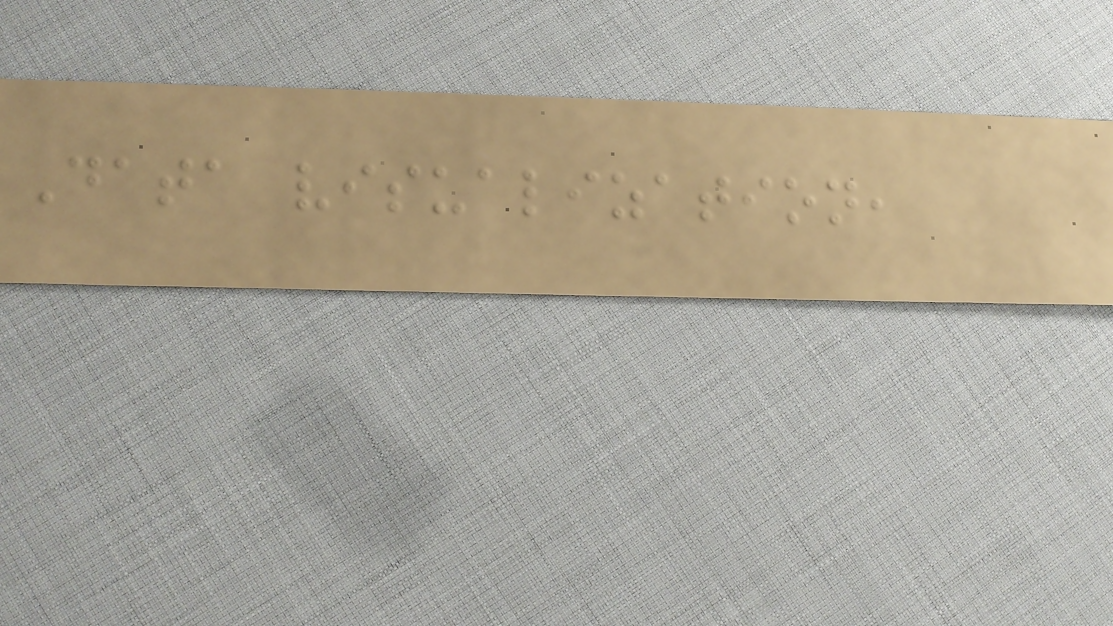Data visualization,
